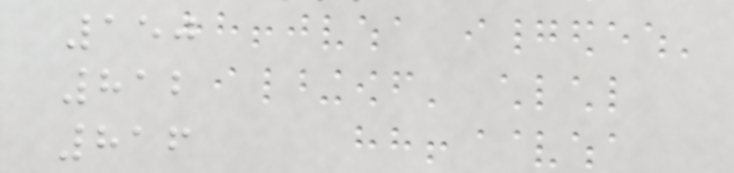150
812
816
